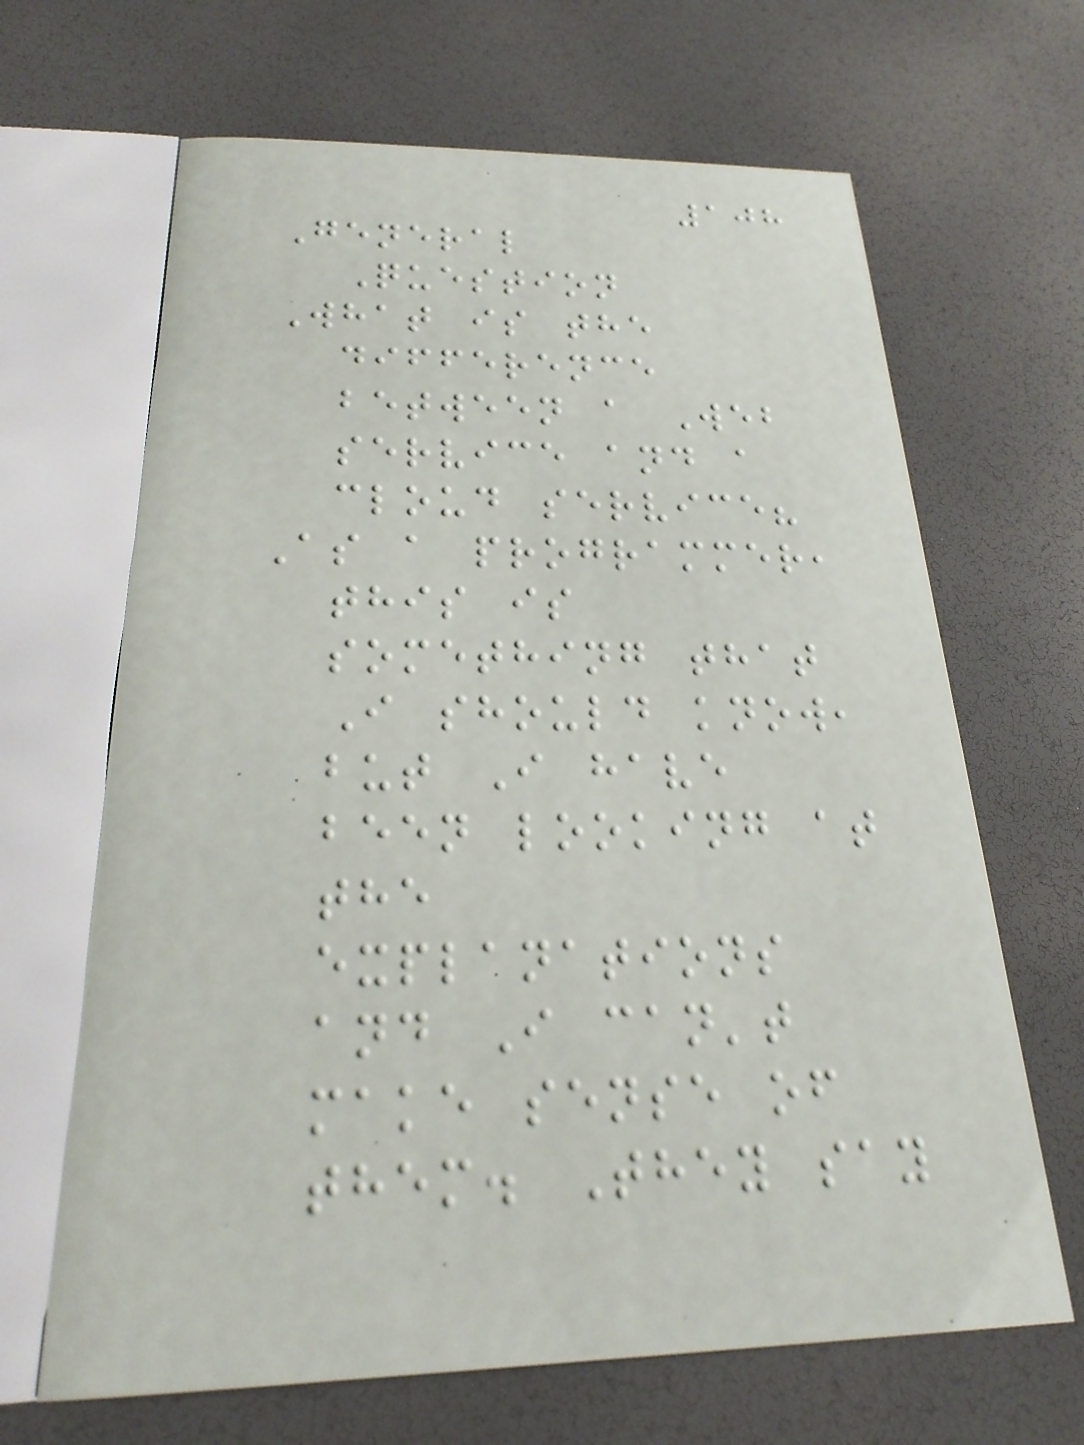108
General
Question
What is the
difference
between a Web
service and a
cloud service?
As a programmer,
this is
something that
I should know,
but I have
been looking at
the
explanations
and I can't
make sense of
them. They say
